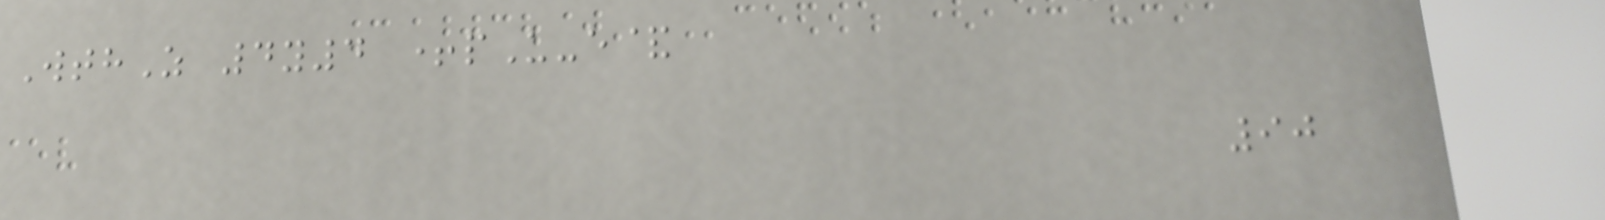WthZ 4y4 +pU-e&
90
